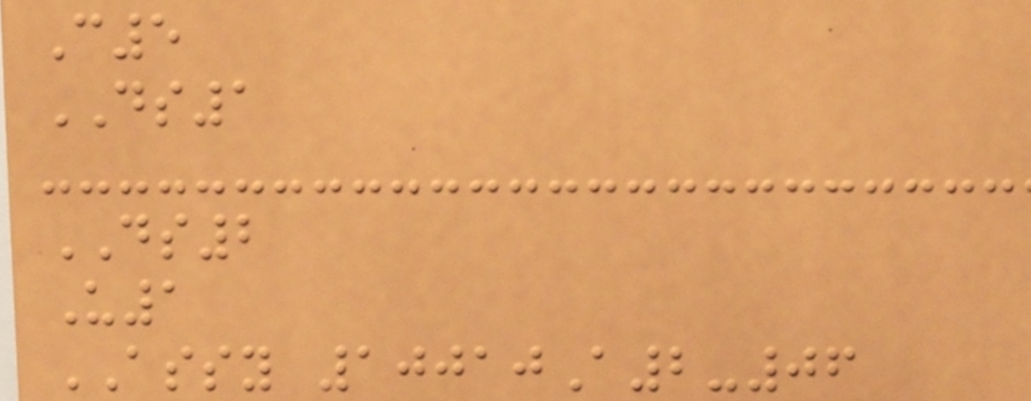C5
DS1
DS2
U1
ASSY 10010A2-06
